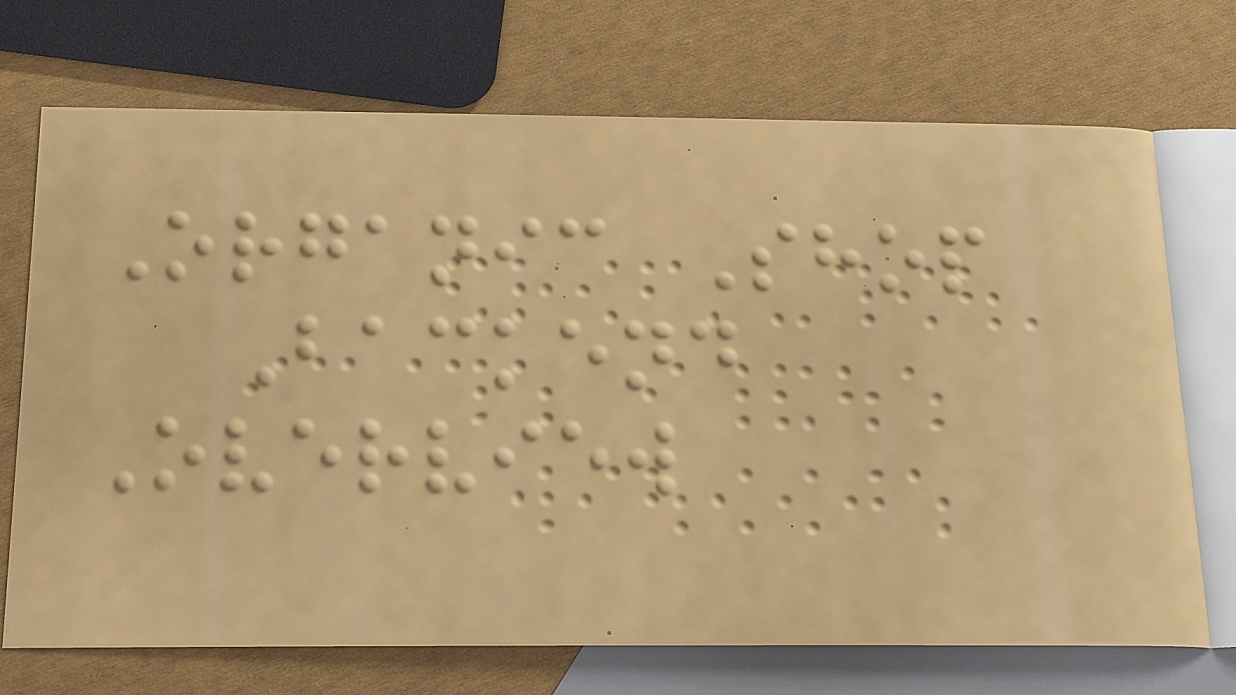Organic Shop
Backend
Overview
